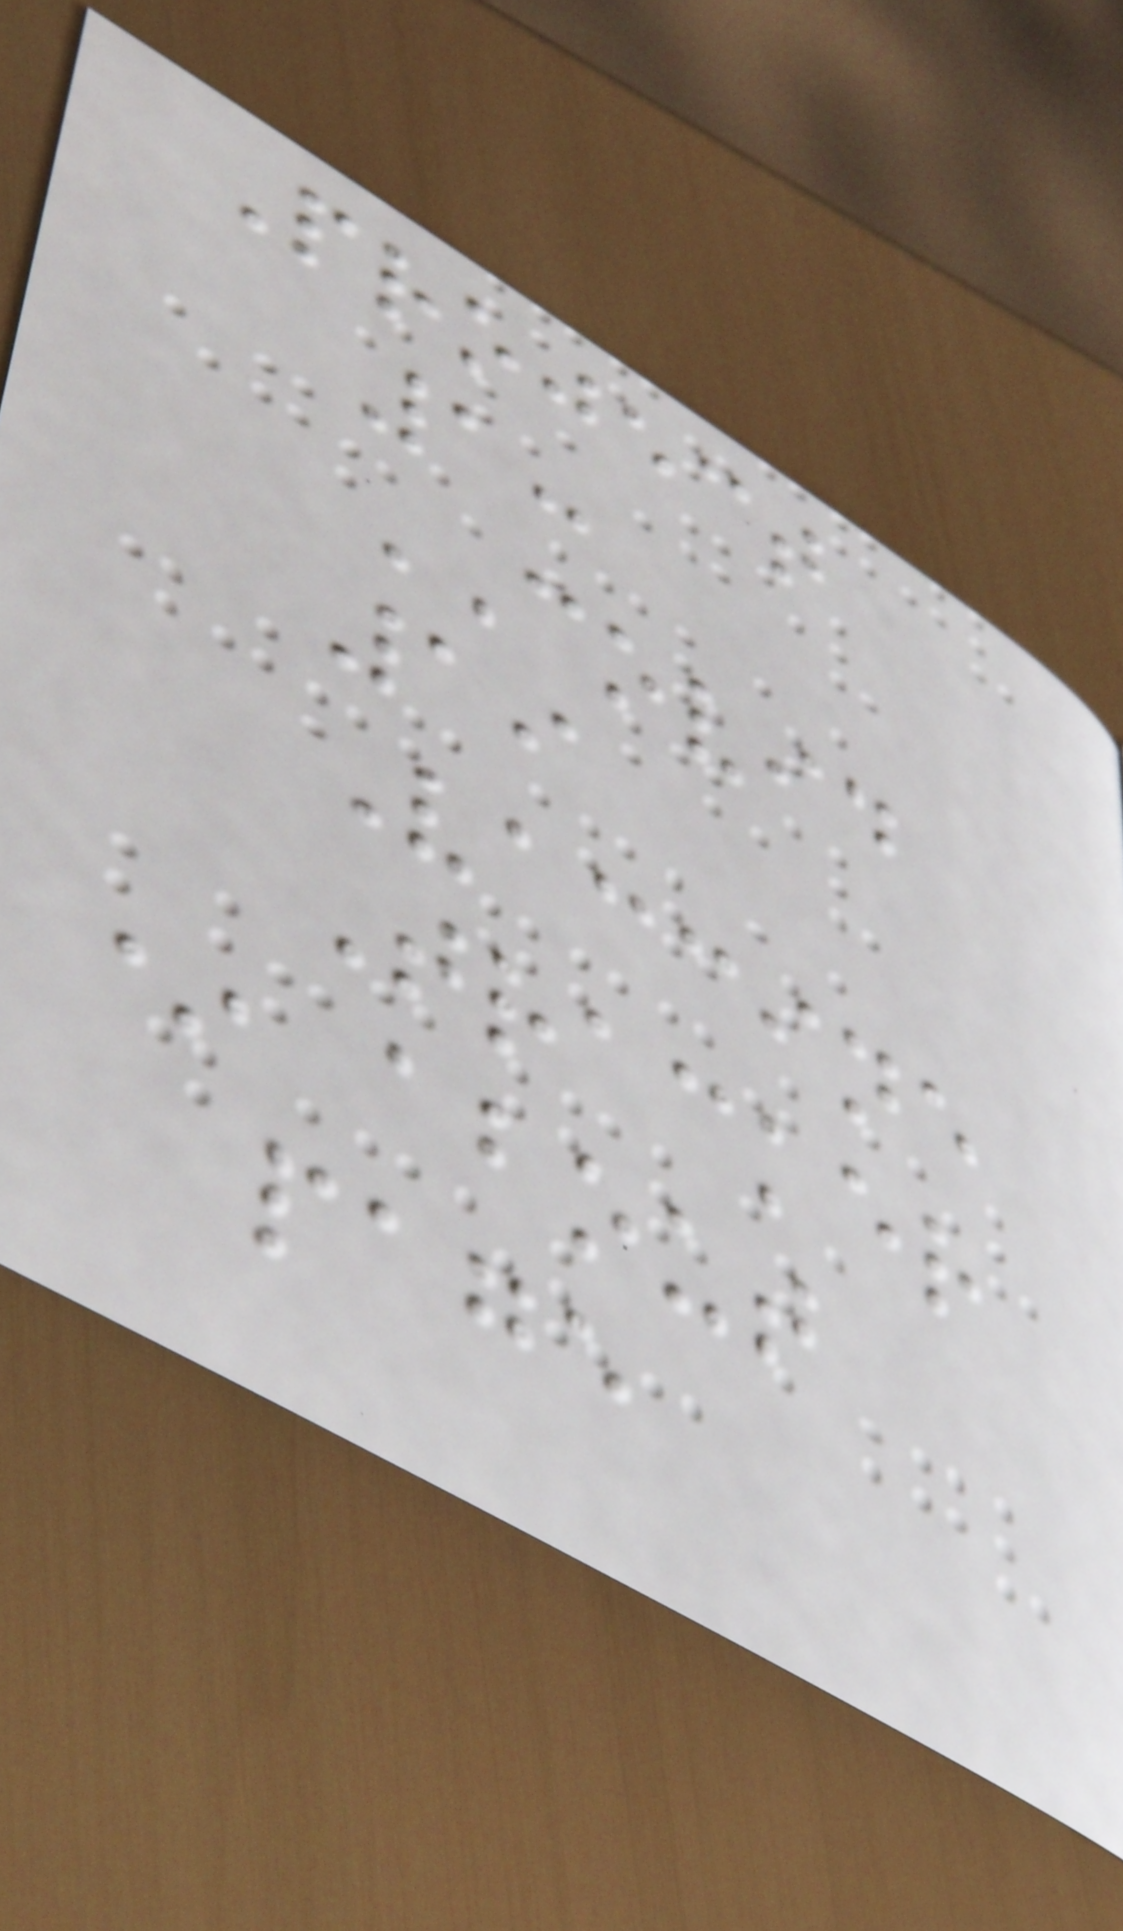Project
1:
COVID
19
Vaccine
Tracker
* about
page
